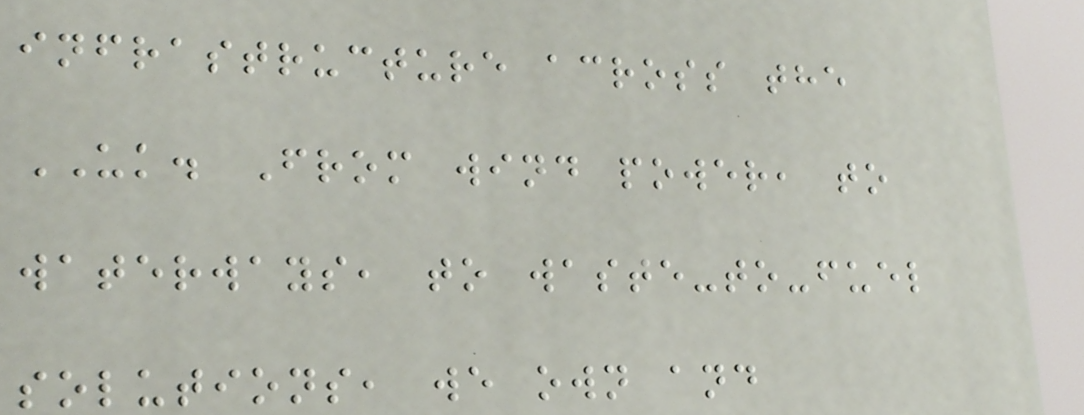infrastructure across the
UK. From wind power, to
waterways, to waste-to-fuel
solutions, we own and
